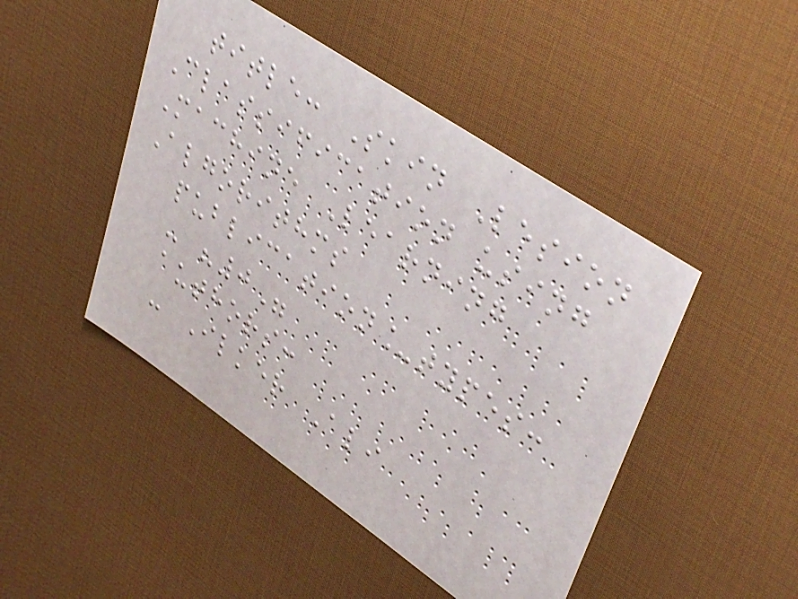title: Skin Lesion
Classification using
Machine Learning
Algorithms
publication_types:
- "0"
authors:
- Ilker Ali
